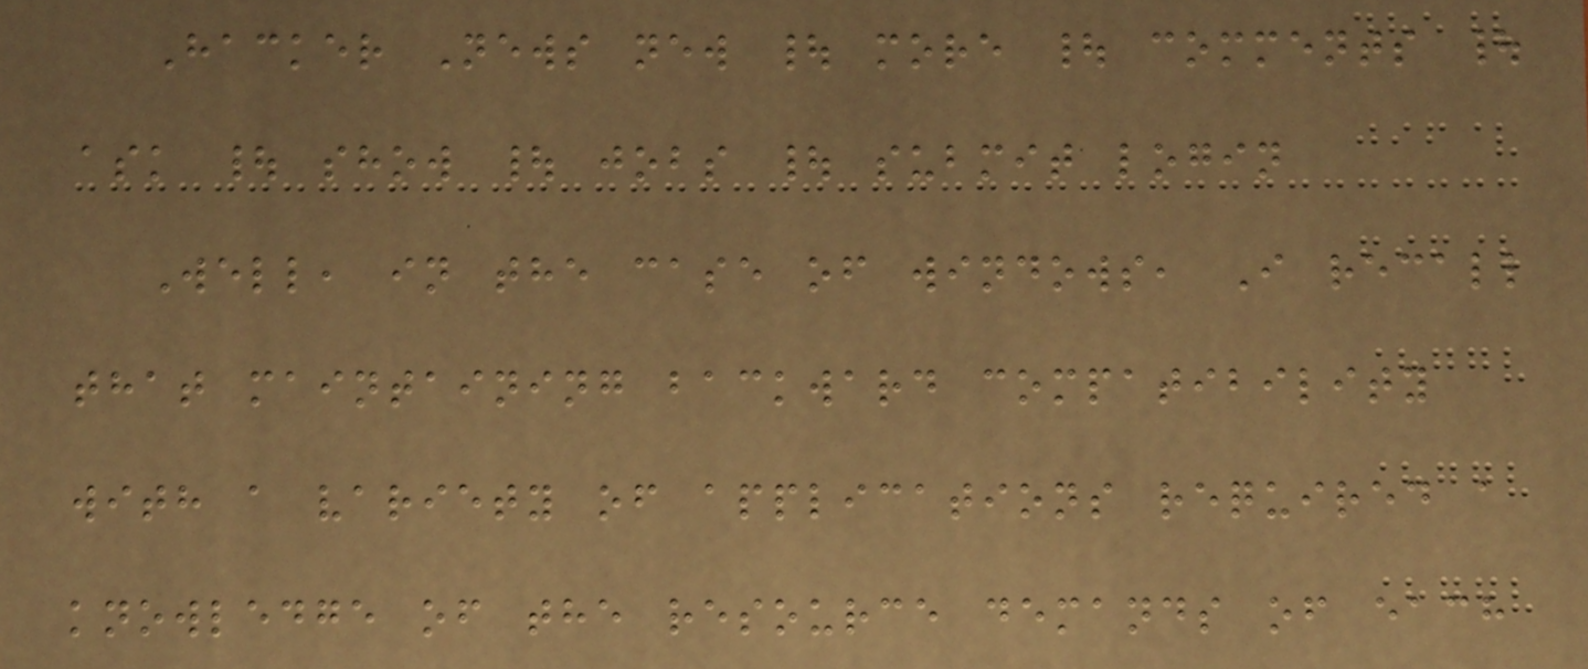Hacker News new | more | comments |
ask | show | jobs | submit login
Well, in the case of windows, I recall
that maintaining backward compatibility
with a variety of applications required a
knowledge of the resource demands of each
